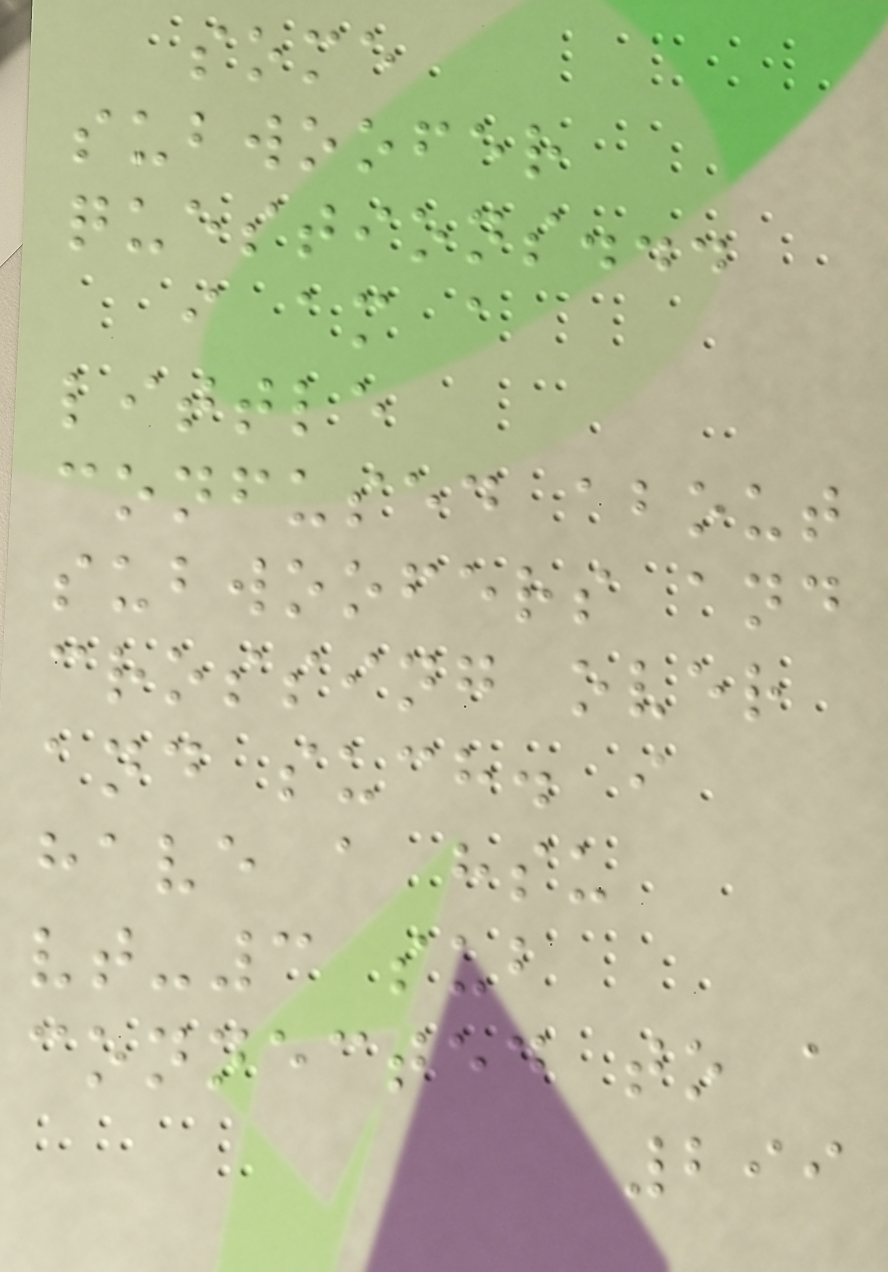some
subwoofer
questions...
i am a
little
confused about
subwoofers and
crossing over
and such. i
have a hsu
vt-3 sub
connected to a
299
